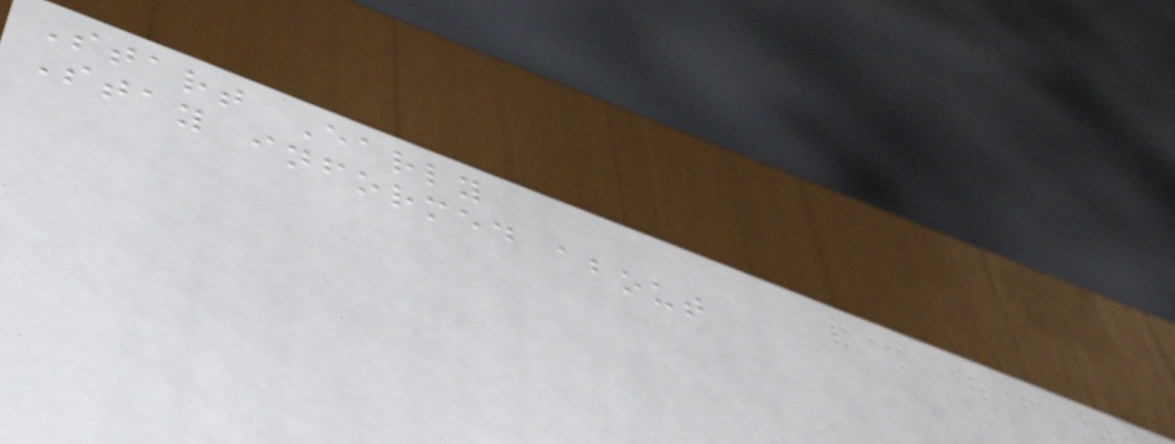Start Early
Stay informed about
